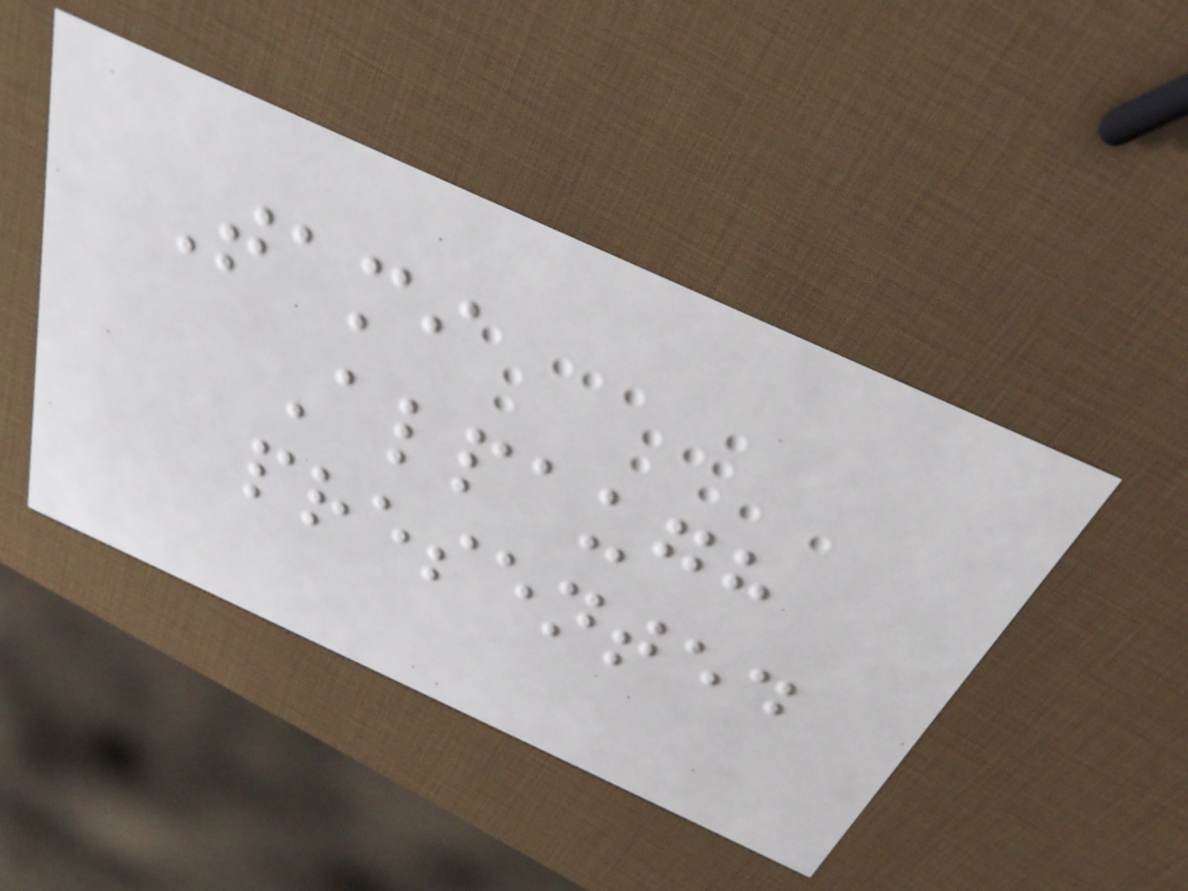Tami
Alpaugh
presented
